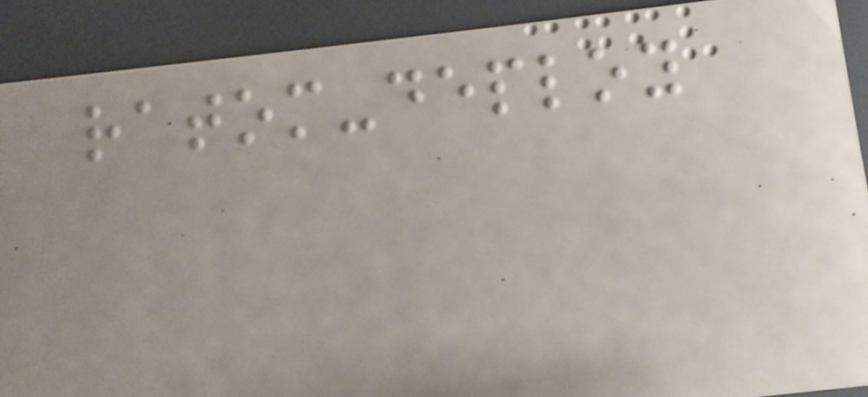ratom-deploy
